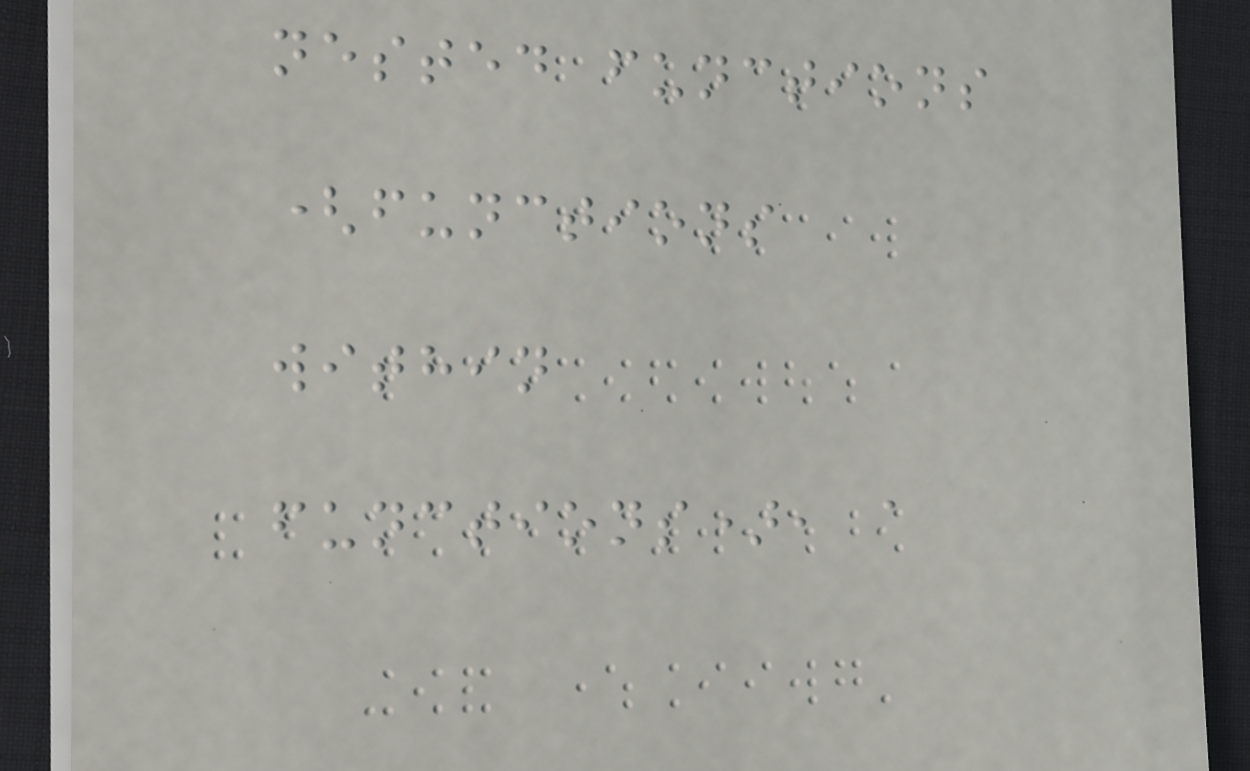nested functions
(functions
within
functions), a
